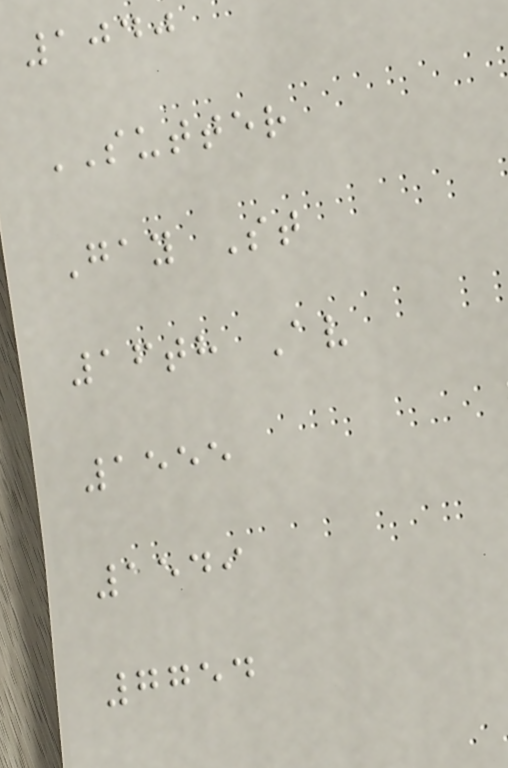1040
SUTTER
Gay St
16th Av
1555
1549
7754
